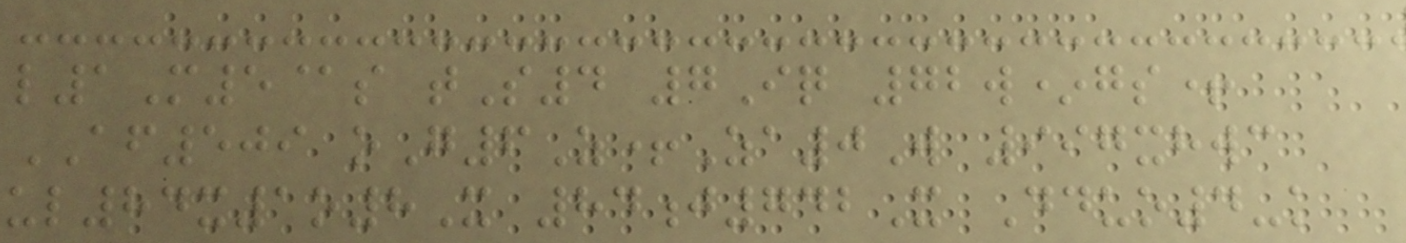l1M5@s tS4 7Iq 72w*gs+
AF509 oG6Z+Za0W 997xhwc
ul84x1o8X 84j742X Dduo4-k
